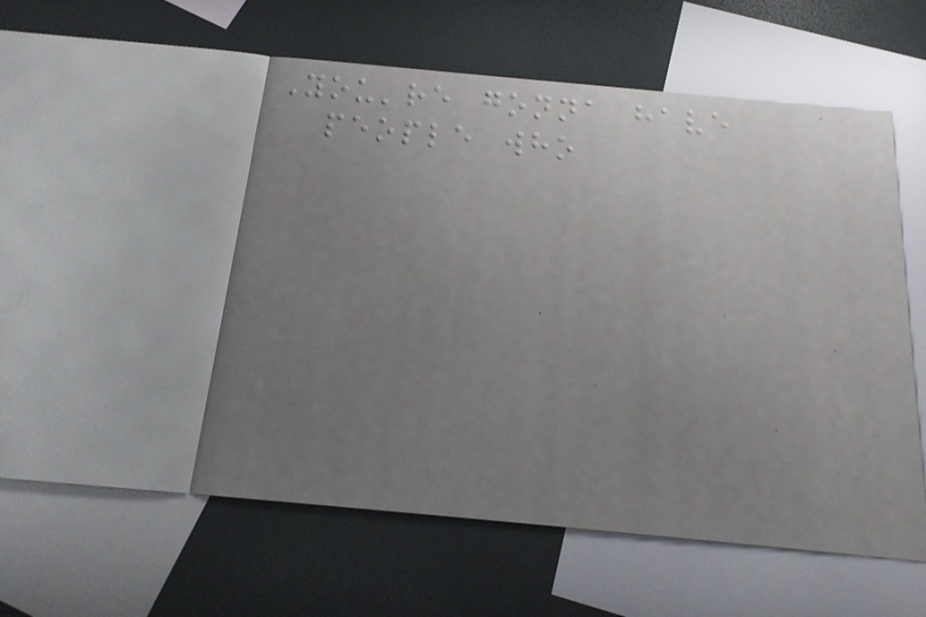You're gonna have
people who
